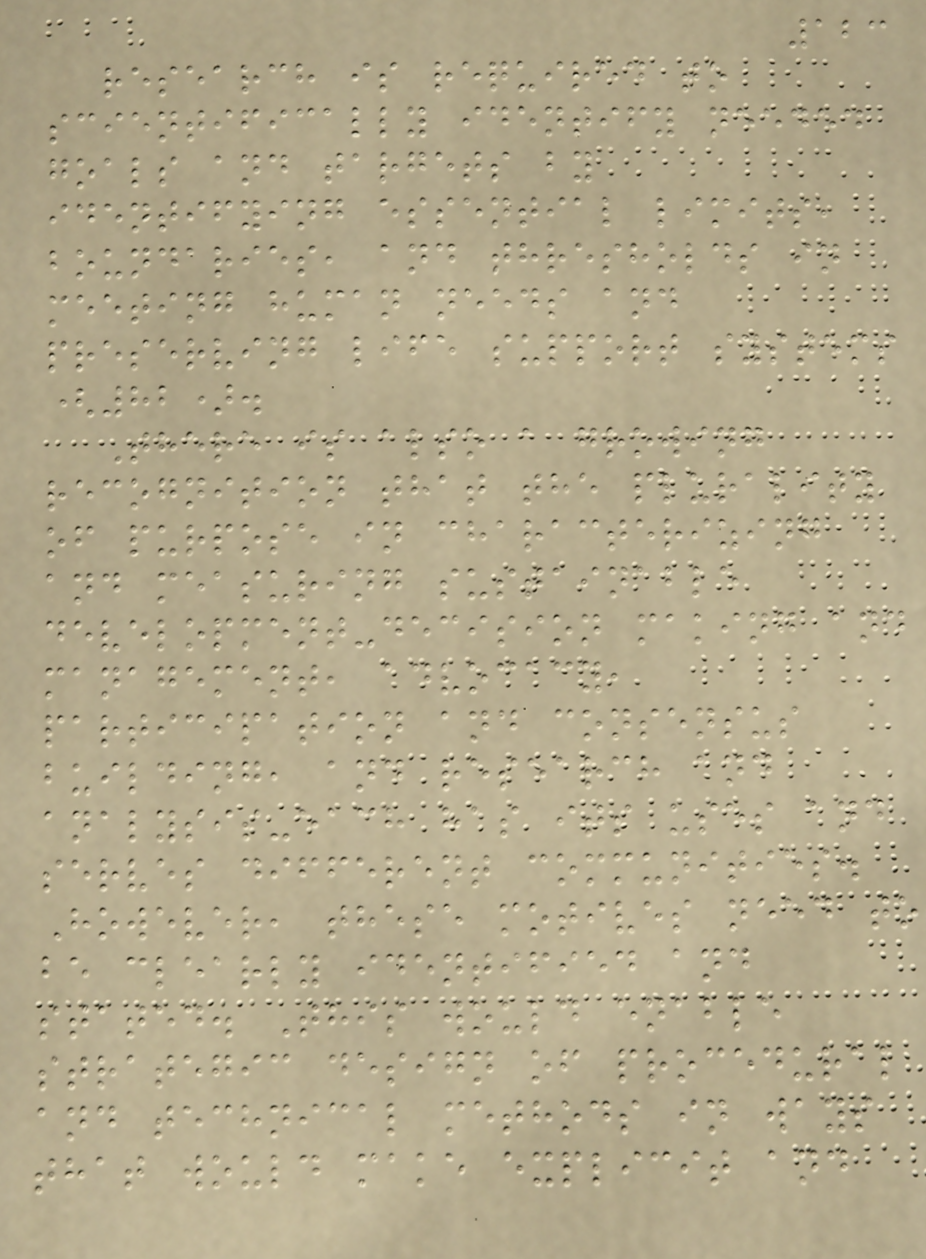123
research is required to
scientifically identify needed
goals and targets by
identifying essential limits,
boundaries, and thresholds in
meeting human needs and
preserving life support systems
(82).
There is also a growing
recognition that the plurality
of purpose in characterizing
and measuring sustainable
development-decision making and
management, advocacy,
participation and consensus
building, and research and
analysis-each has its uses and
serves different communities.
However, these motives need to
be clearly identified and
stated. This would enable
strategic design of procedural
and technical methods in ways
that would make explicit and
